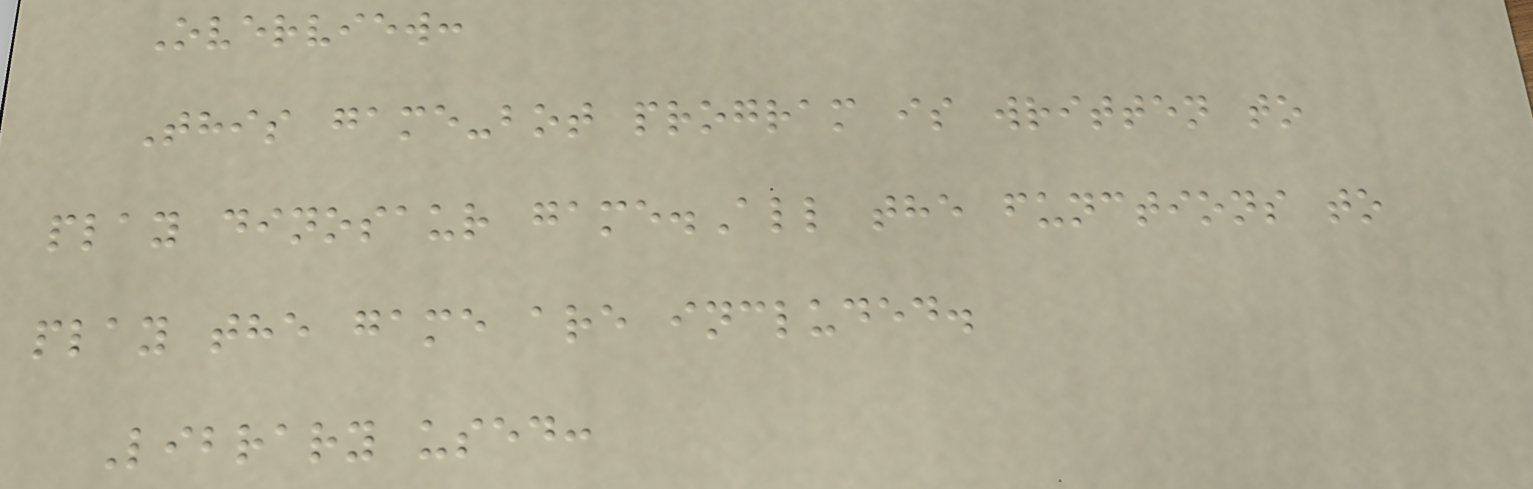Overview:
This game-bot program is written to
play dinosaur game.All the functions to
play the game are included.
Library used:
